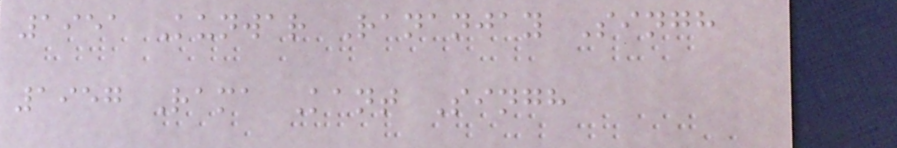1951 Kunwar Rananjay Singh
1957 Rama Kant Singh
